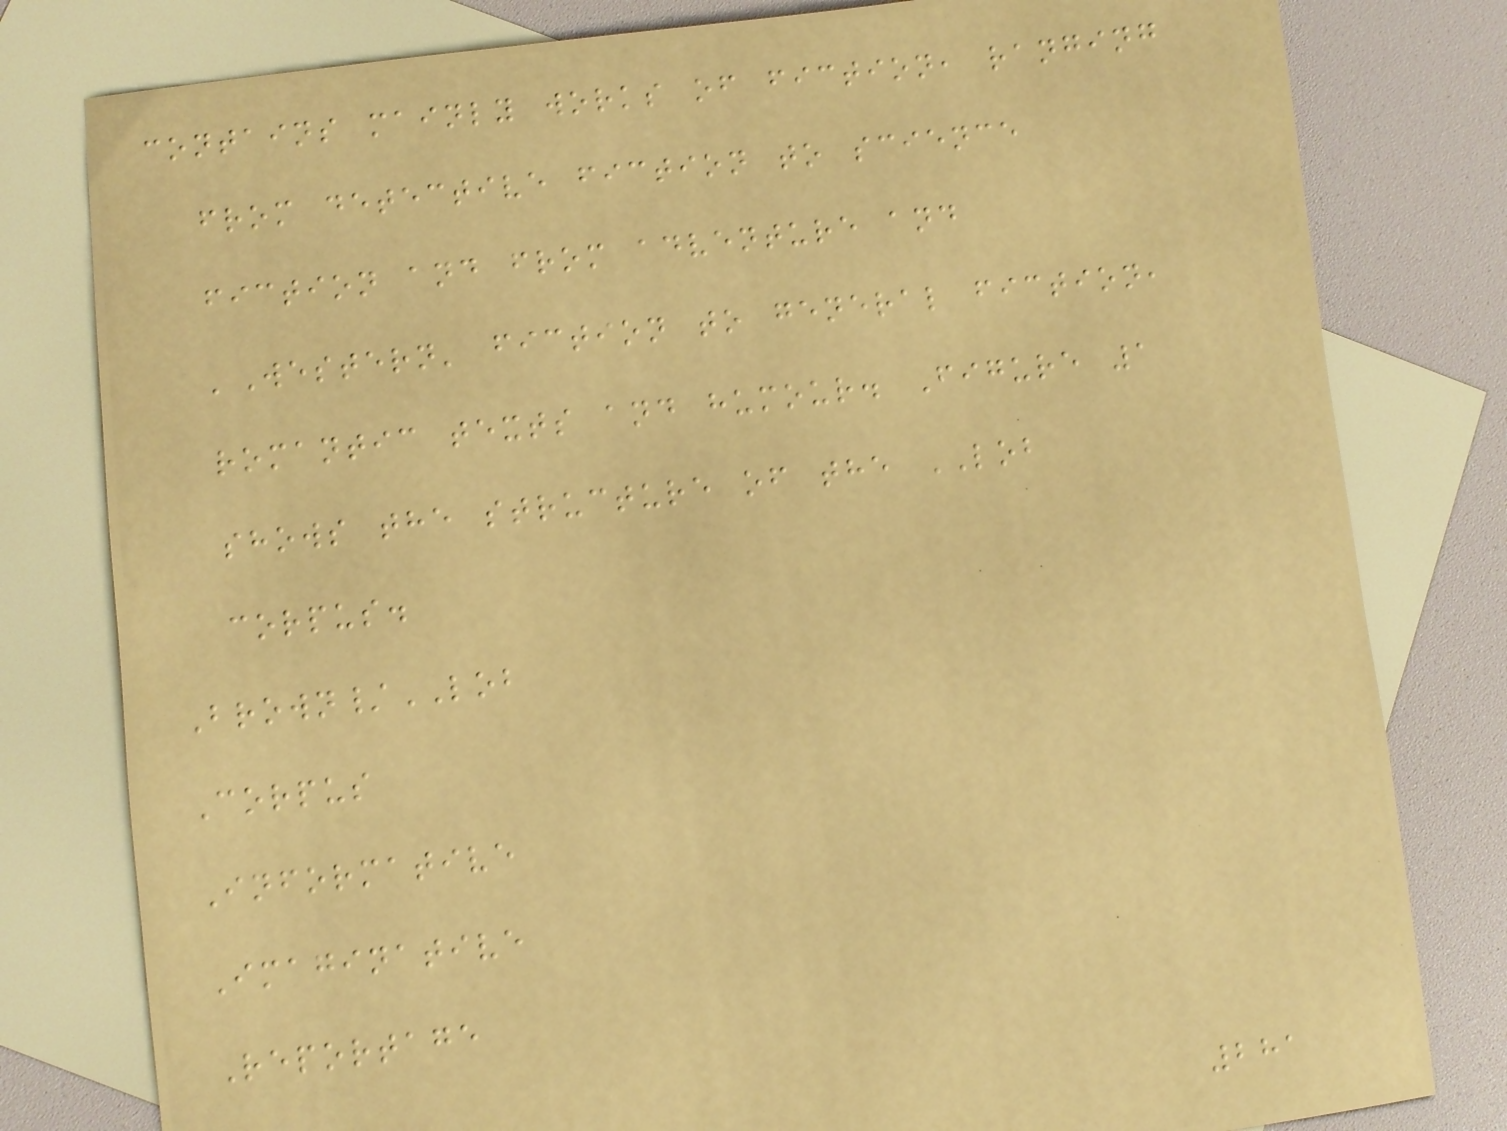contains mainly works of fiction, ranging
from detective fiction to science
fiction and from adventure and
'Western' fiction to general fiction,
romantic texts and humour. Figure 1
shows the structure of the LOB
corpus.
Brown/LOB
Corpus
Informative
Imaginative
Reportage
281
